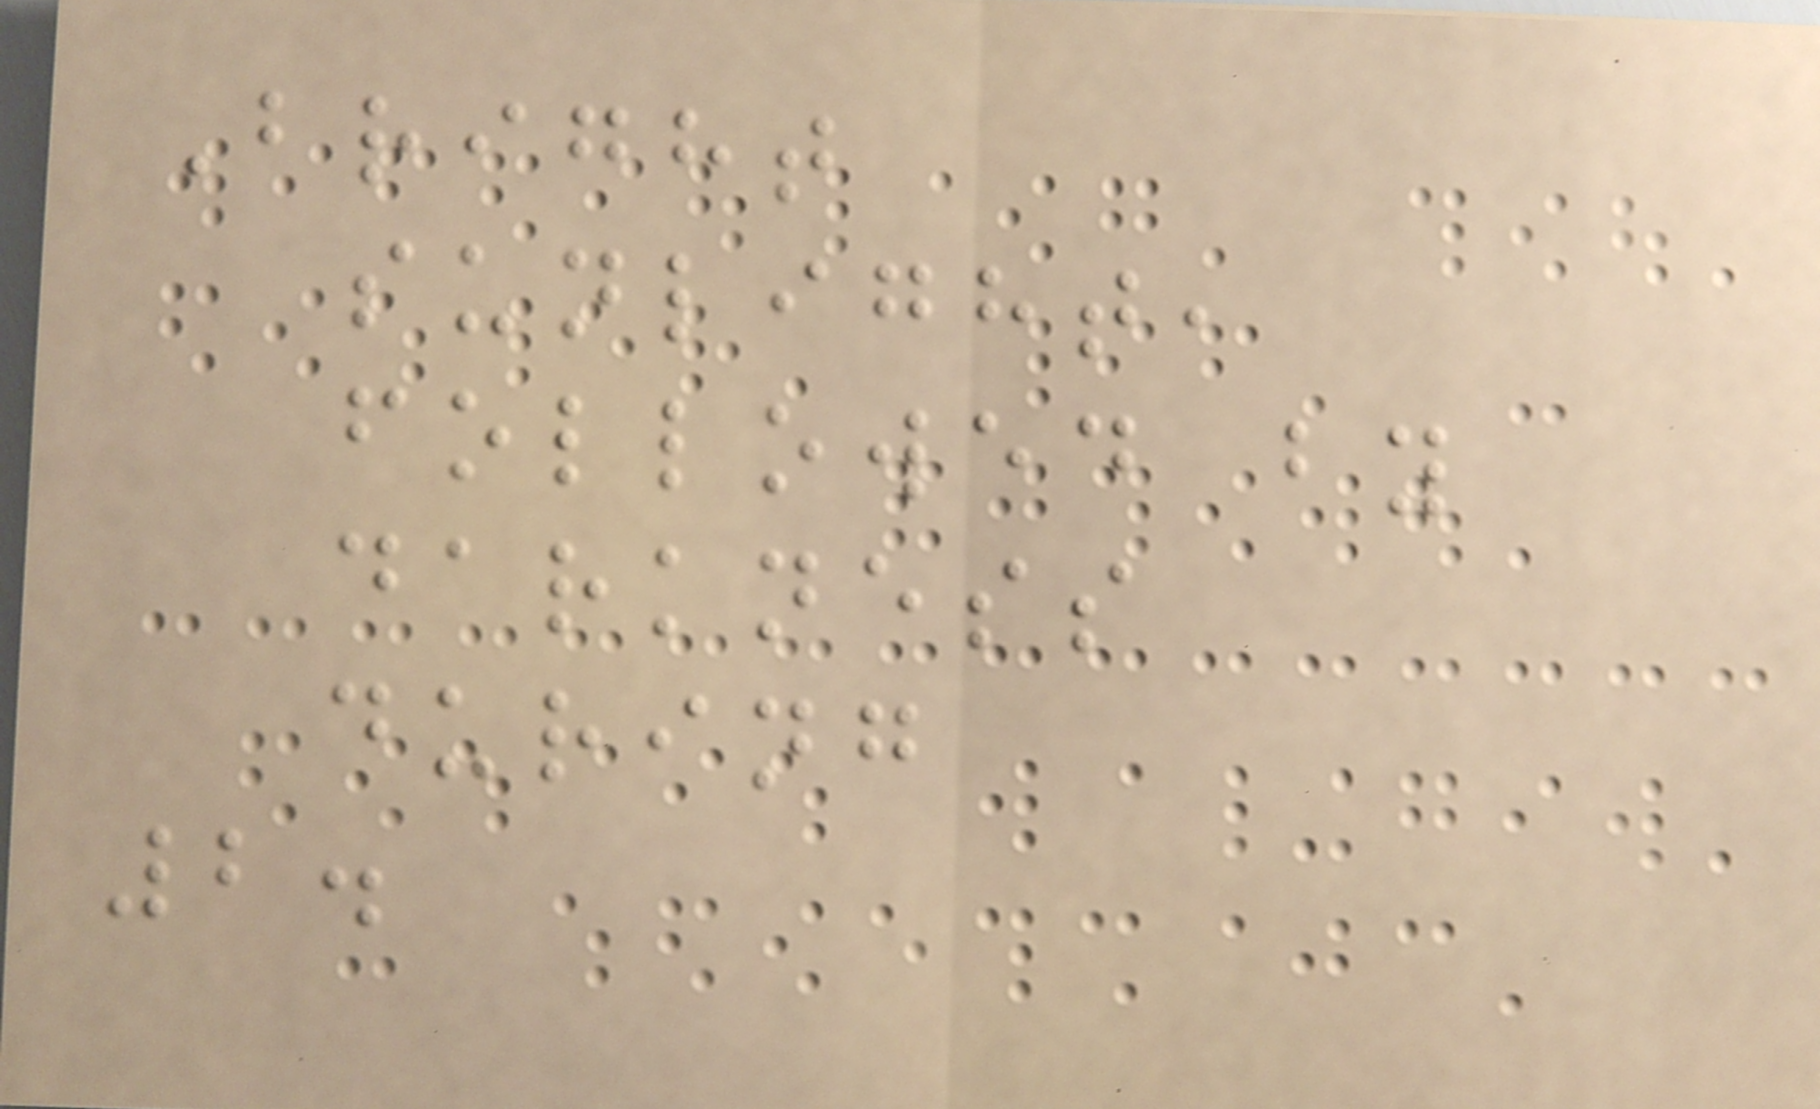Bright
sunlight,
followed by
darkness
during
2.
